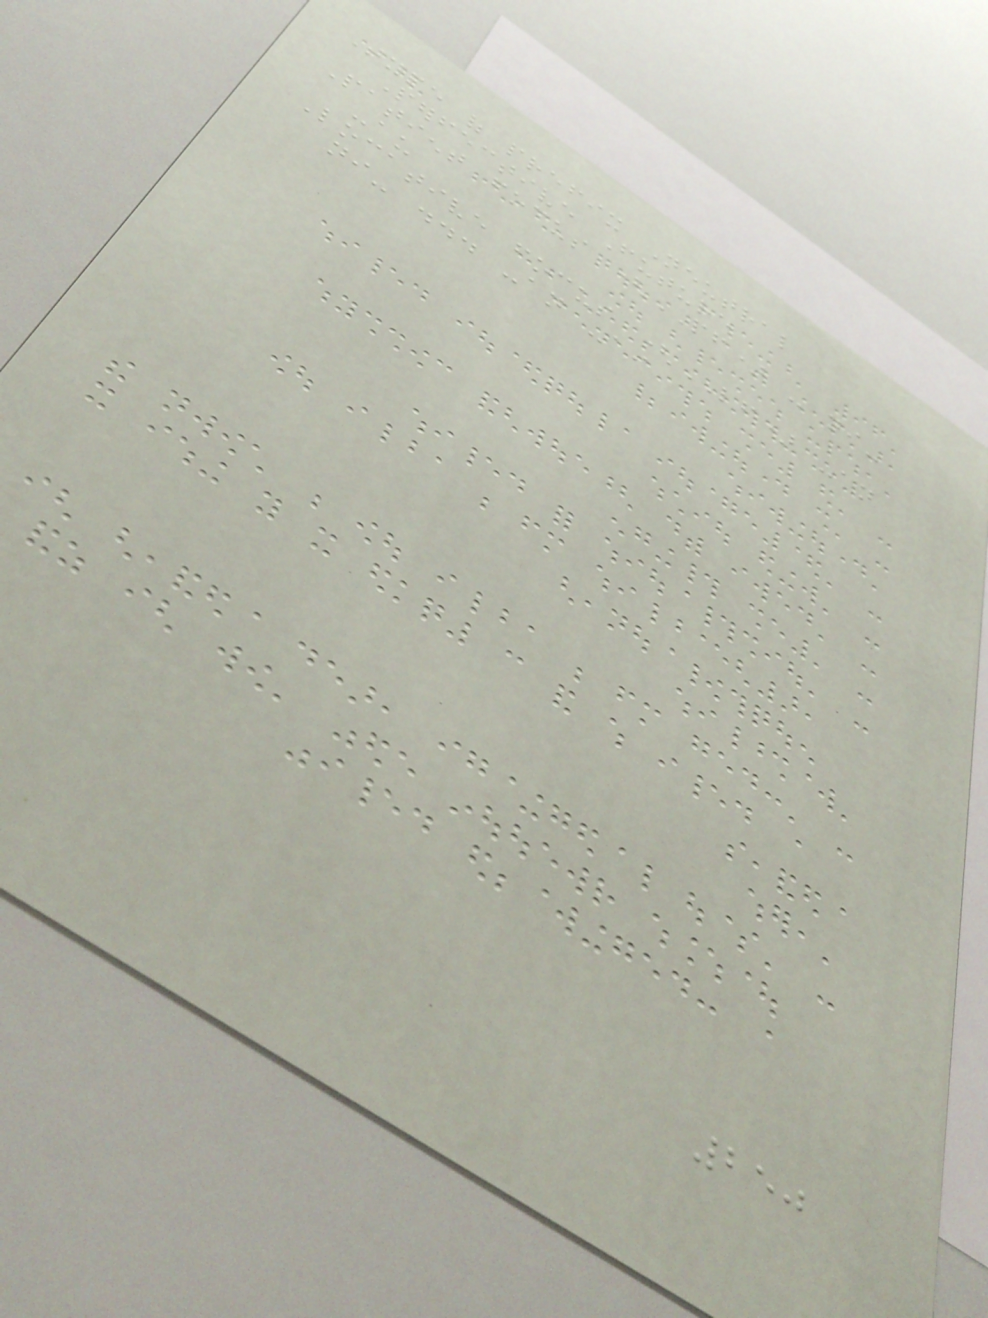Type of prefix Neutral
Perfective Future
Patient focus (PF) - ni-
-au
Locative focus (LF) -an
ni- ... -an -ai
250
